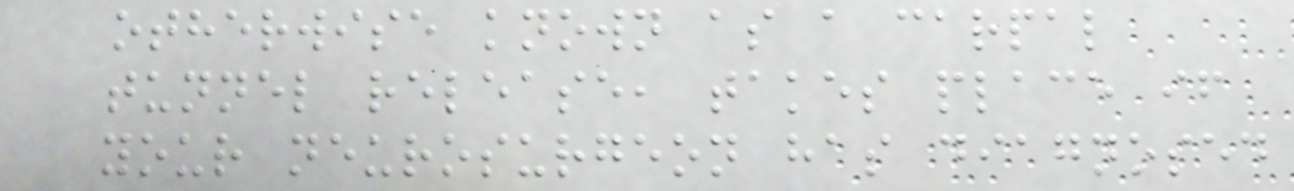otherwise known as a carpal
tunnel release, takes place if
your neurosurgeon has diagnosed
